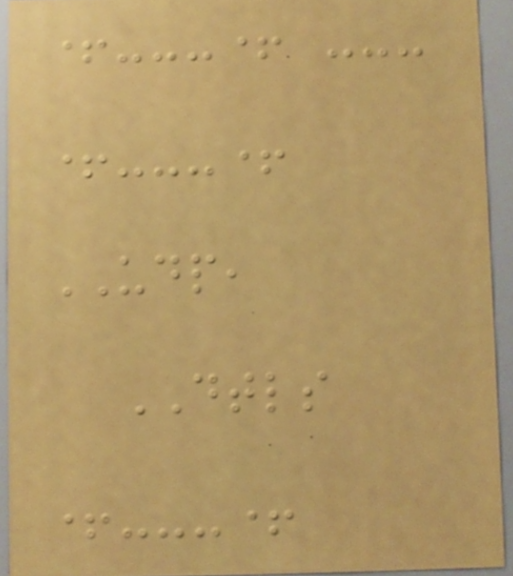+---+ ---
+---+
UDP,
DTLS
+---+
